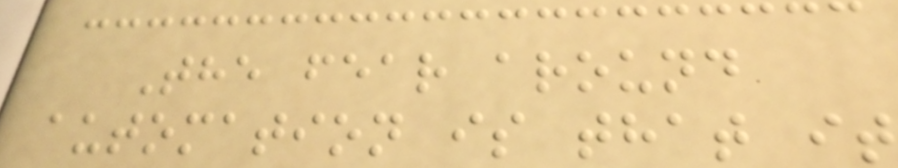The fear around
automation is that it
